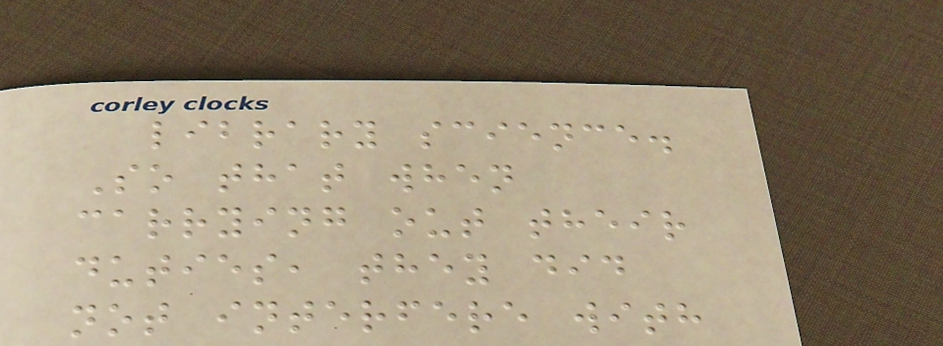library science.
So that when
carrying out their
duties, they did
not interfere with
